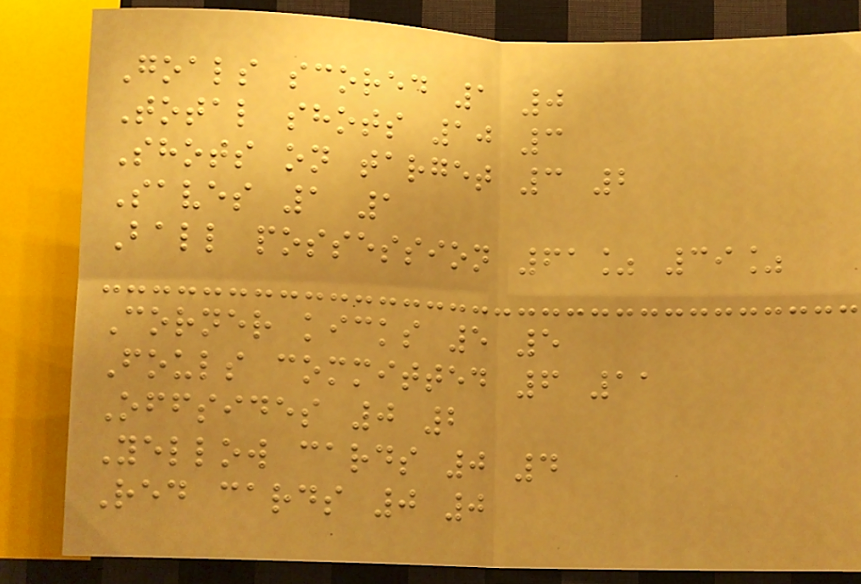Goals scored 1 0
Total shots 10 3
Shots on target 3 2
Saves 1 1
Ball possession 61% 39%
Corner kicks 5 5
Fouls committed 6 11
Offsides 0 2
Yellow cards 0 4
Red cards 0 0
